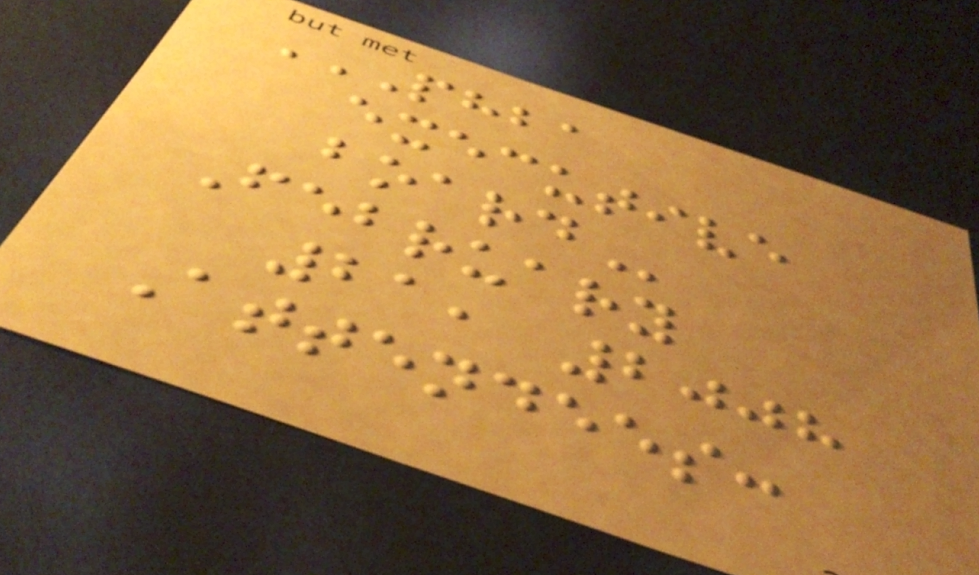PHBA
EXECUTIVE
BOARD
February
21, 2008
Attendees:
